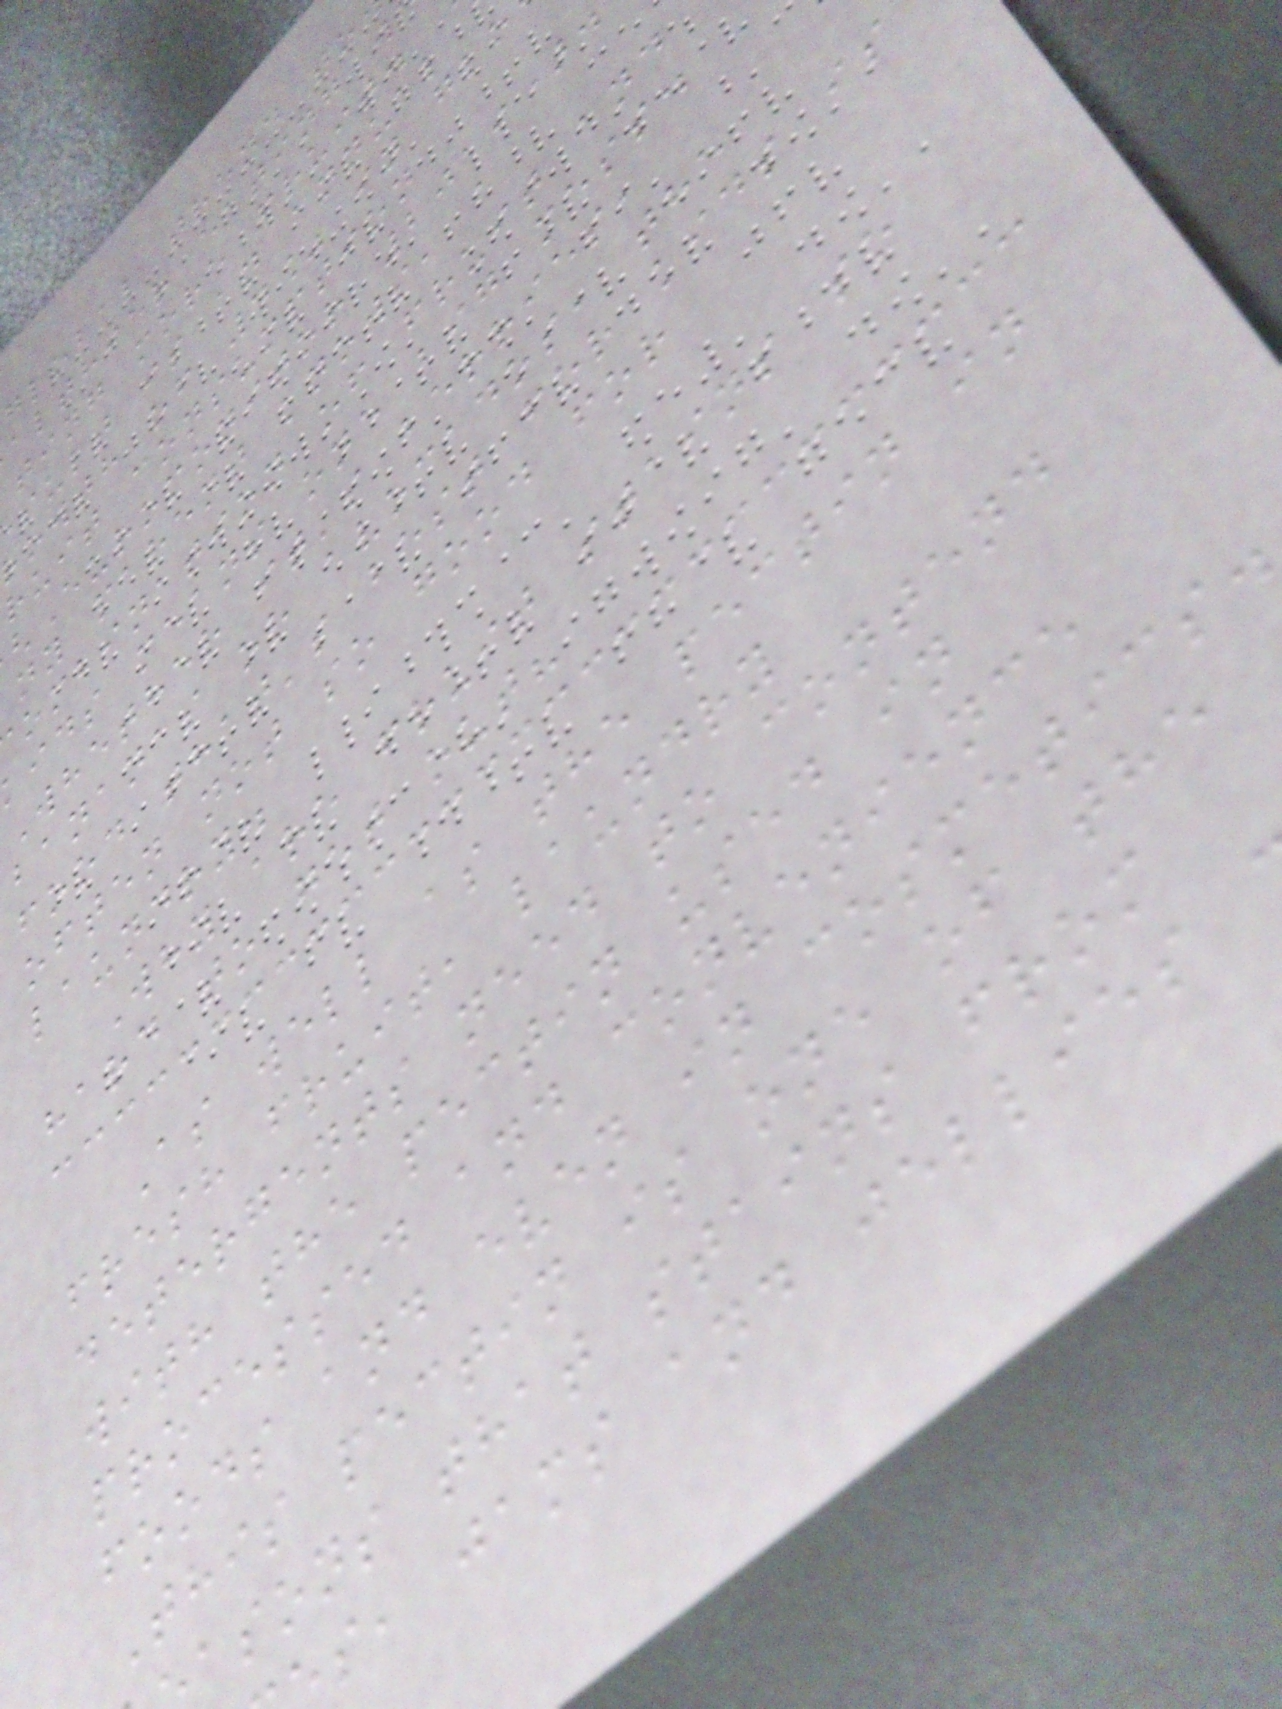global trend to
althier eating w
ting more fruit.
sult is an annual
owth of 4% in glo
ruit consumption
Euromonitor 2019).
ny parent knows, a
ombination of fruit and
ids means one big mess.
Whether it's berries,
bananas or avocados, the
food that's best for kids is
often not so good for
laundry.
Why are fruit stains so
hard to get out?
As well as the pectin in
fresh fruit, laundry
detergents need to contend
with the pectin used in
processed and convenience
foods and even in cosmetics.
This pectin is one of the
asons that stains from
s, jams and jellies
